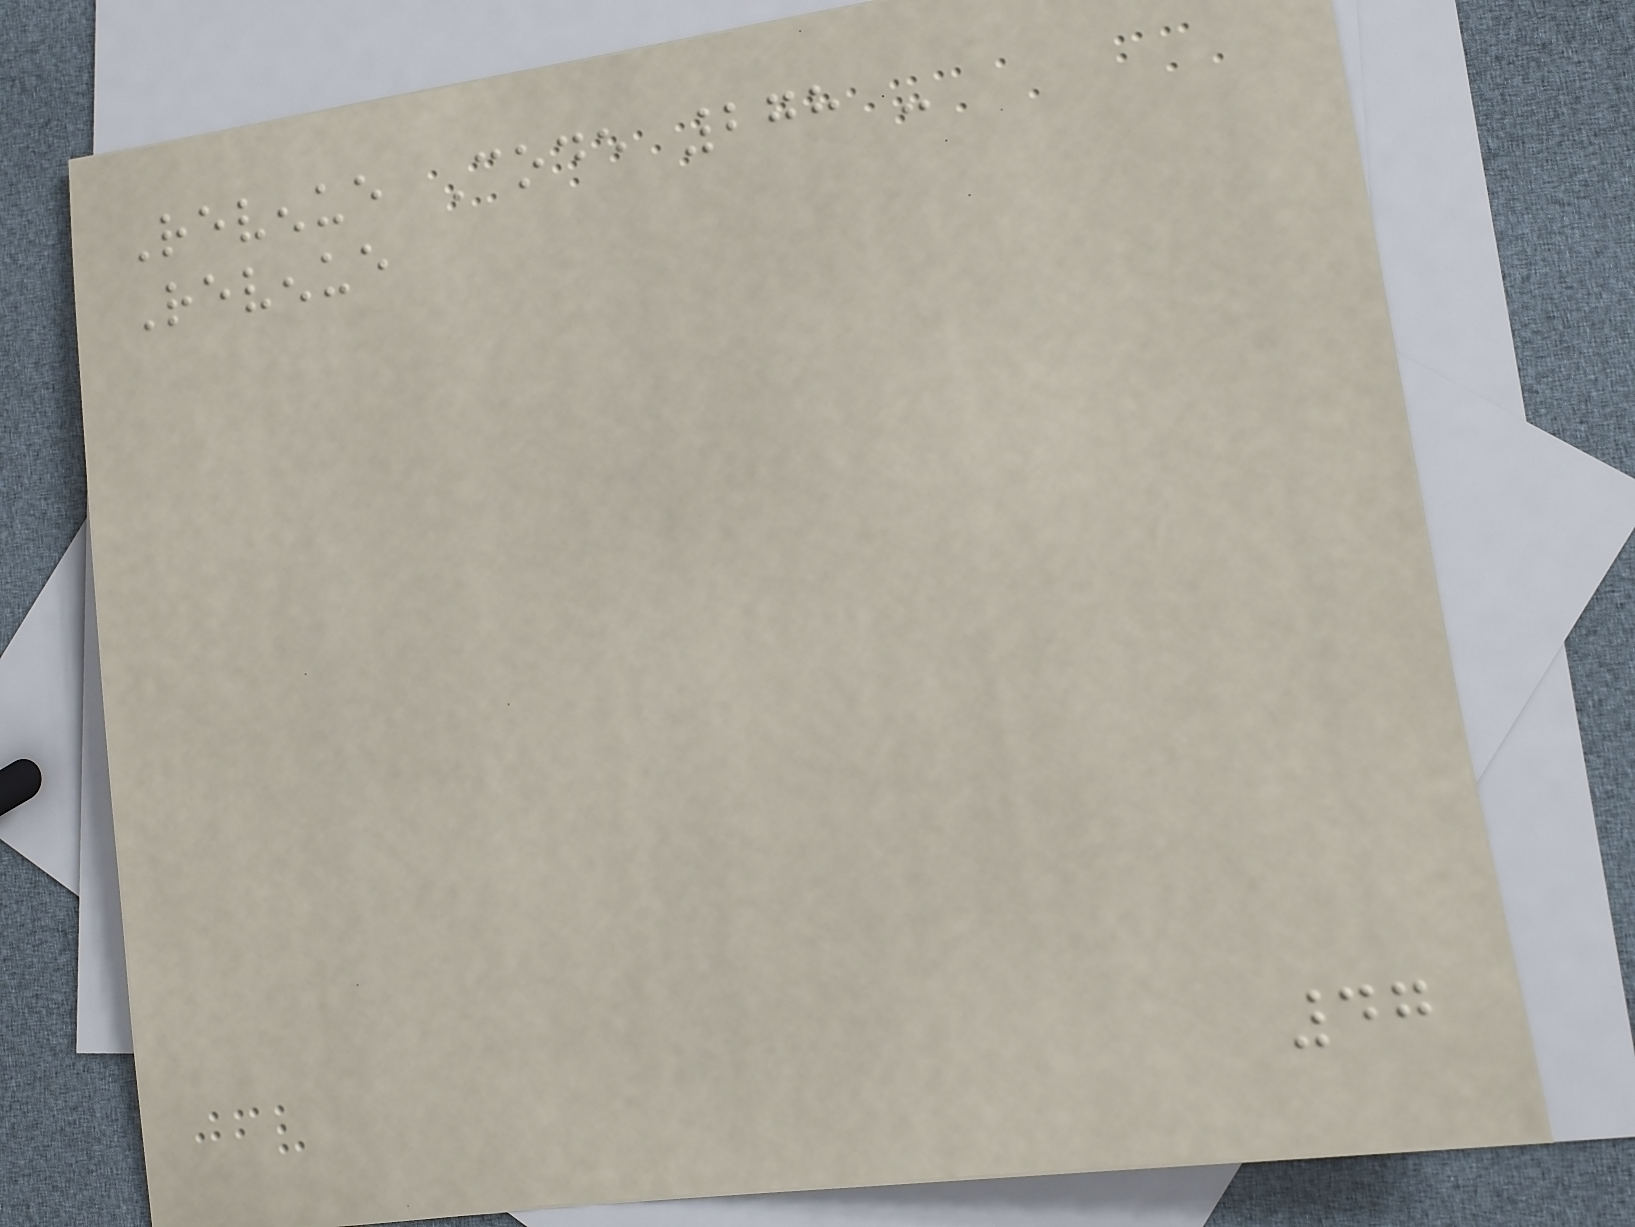Revenue Code 278 -
Revenue
47
